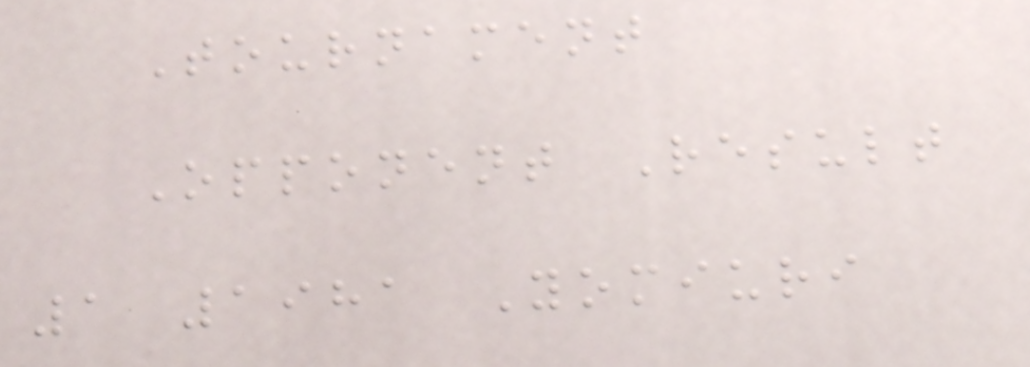Tournament
Opponent Result
1 1981 Yomiuri
